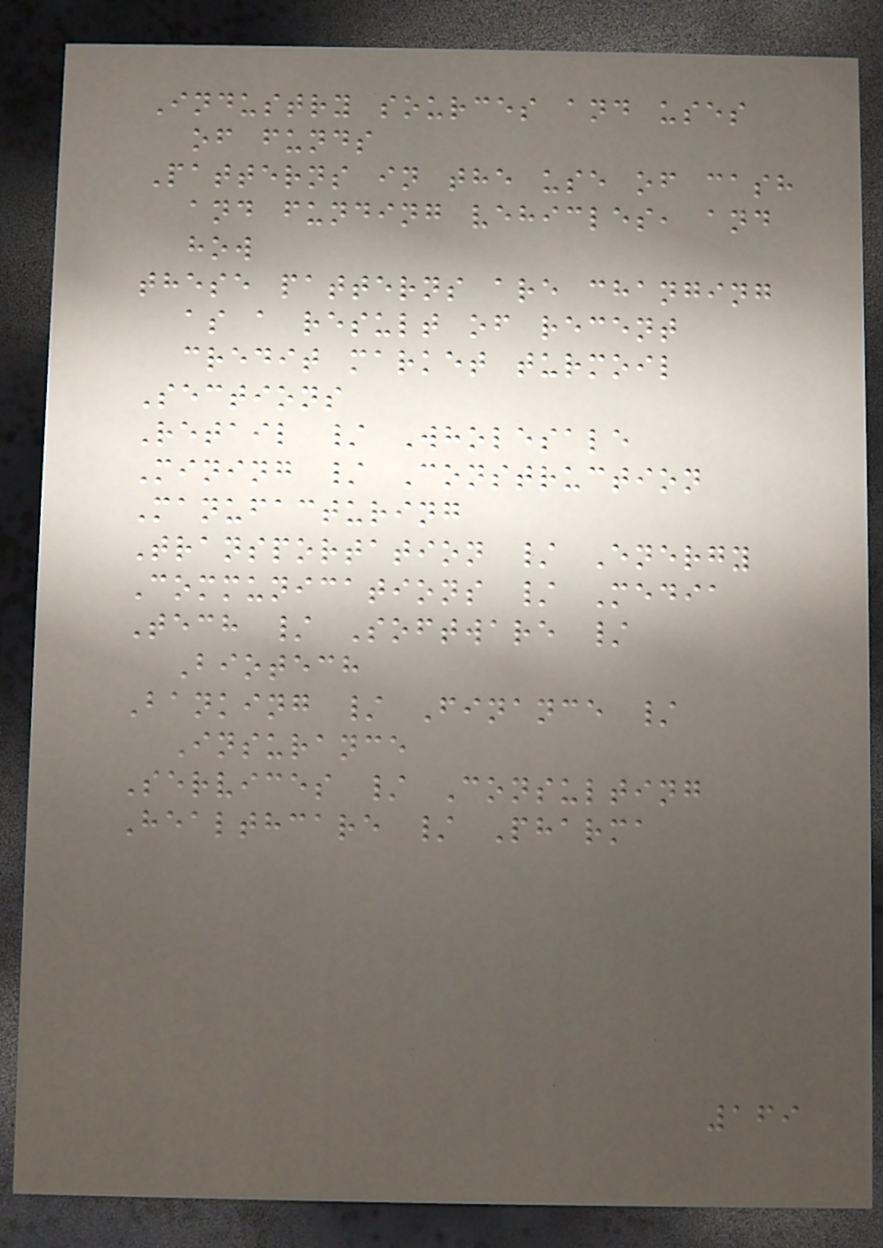Industry sources and uses
of funds
Patterns in the use of cash
and funding vehicles, and
how
these patterns are changing
as a result of recent
credit market turmoil
Sections
Retail / Wholesale
Mining / Construction
Manufacturing
Transportation / Energy
Communications / Media
Tech / Software /
Biotech
Banking / Finance /
Insurance
Services / Consulting
Healthcare / Pharma
169
